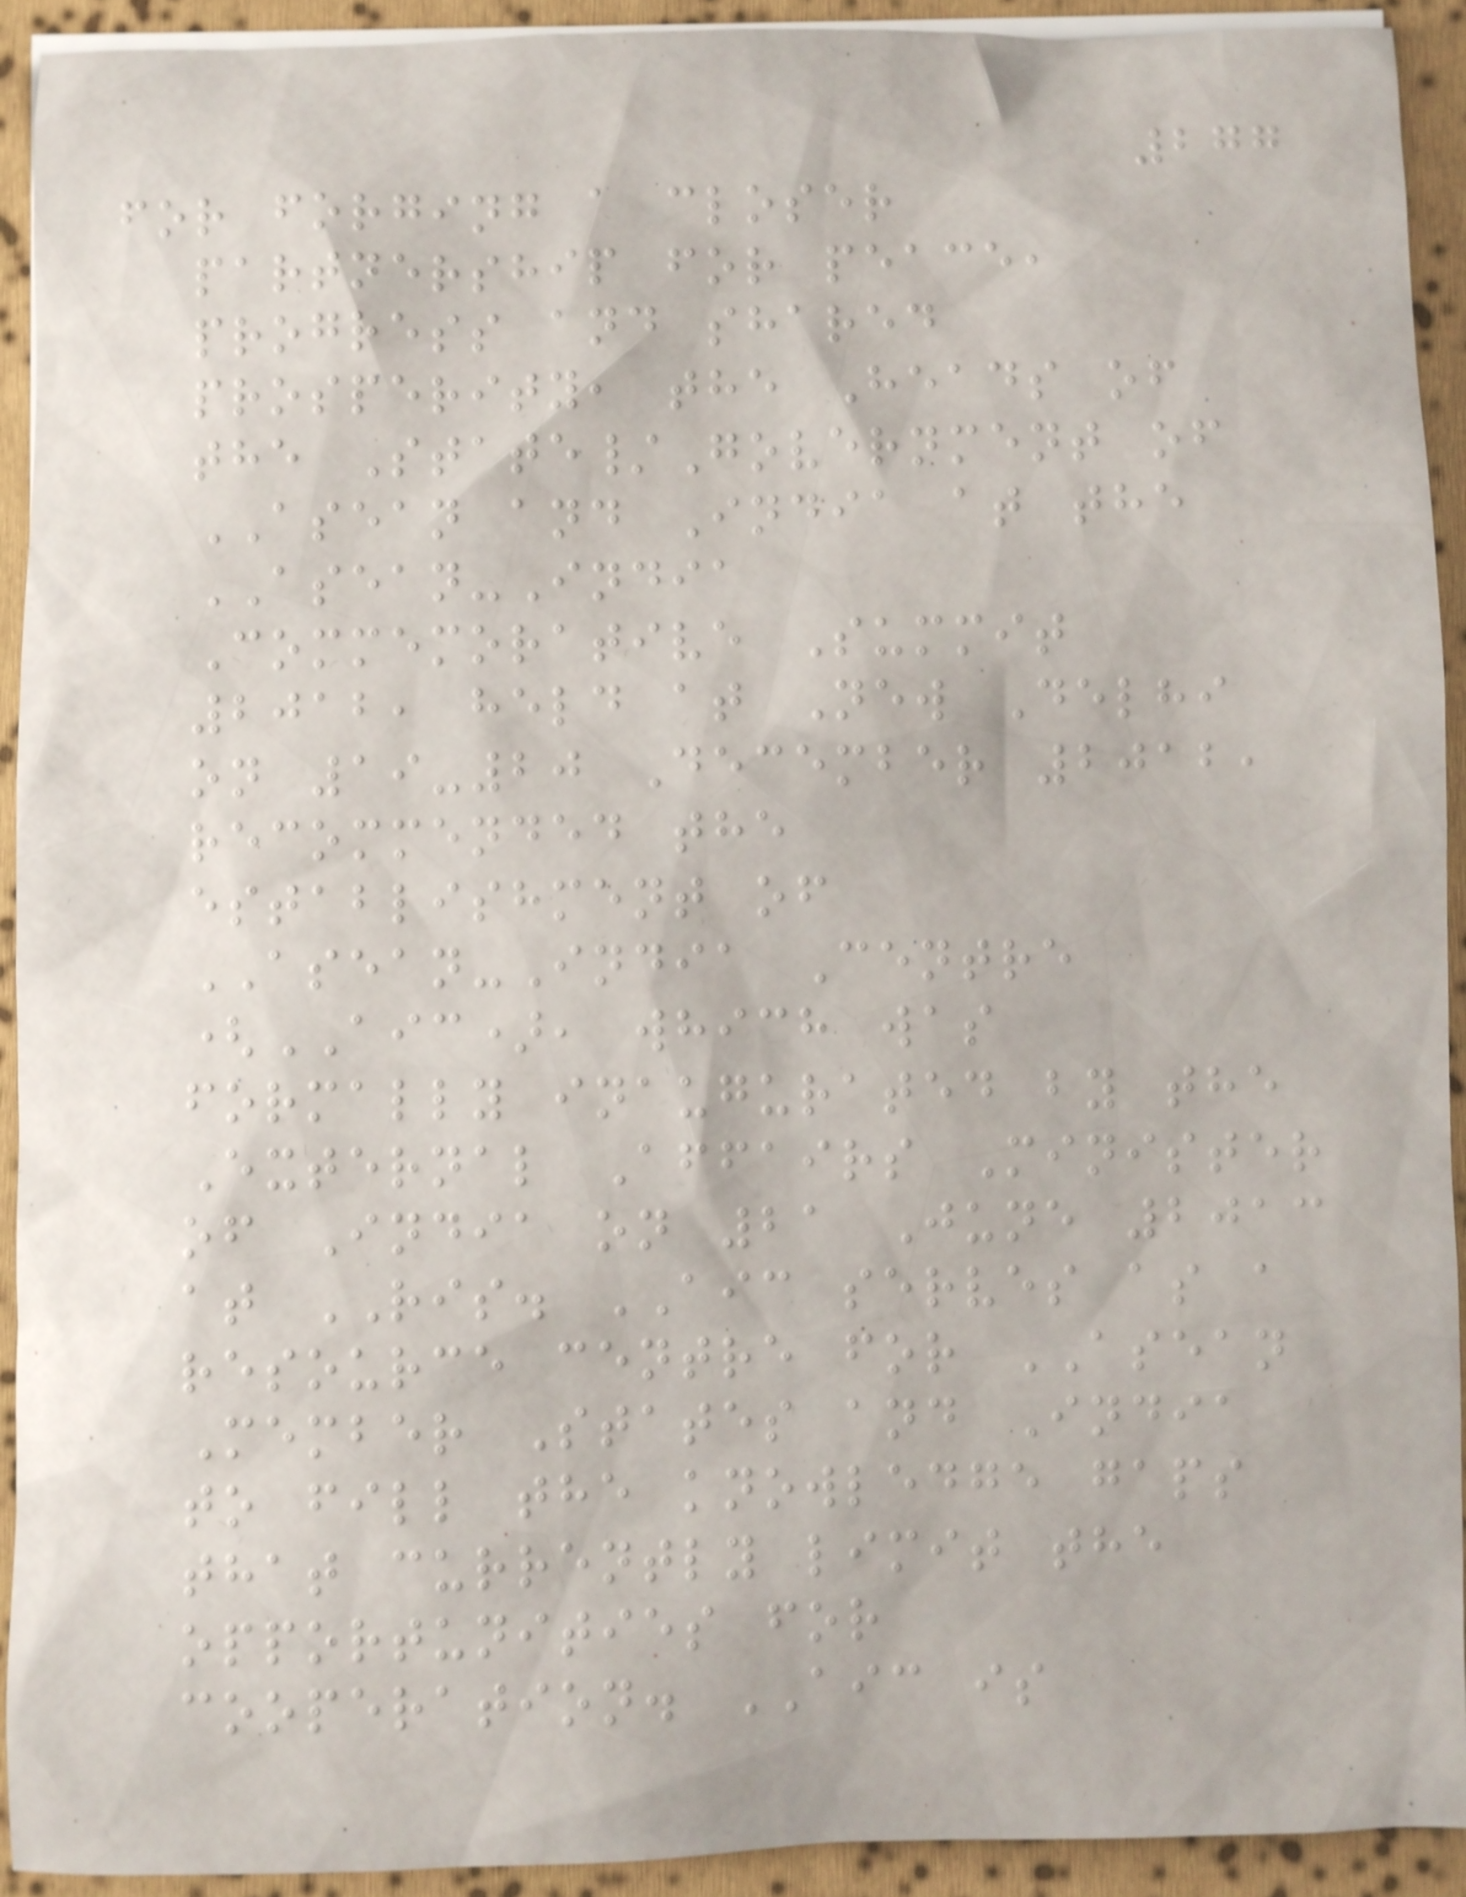277
for forging a closer
partnership for peace,
progress and shared
prosperity, the Heads of
the State/Government of
ASEAN and India at the
ASEAN-India
Commemorative Summit
2012, held at New Delhi
on 19-20 December 2012,
recommended the
establishment of
ASEAN-India Centre
(AIC), which was
formally inaugurated by the
External Affairs Minister
of India on 21 June 2013
at RIS. AIC serves as a
resource centre for ASEAN
Member States and India
to fill the knowledge gaps
that currently limit the
opportunities for
cooperation. AIC is
